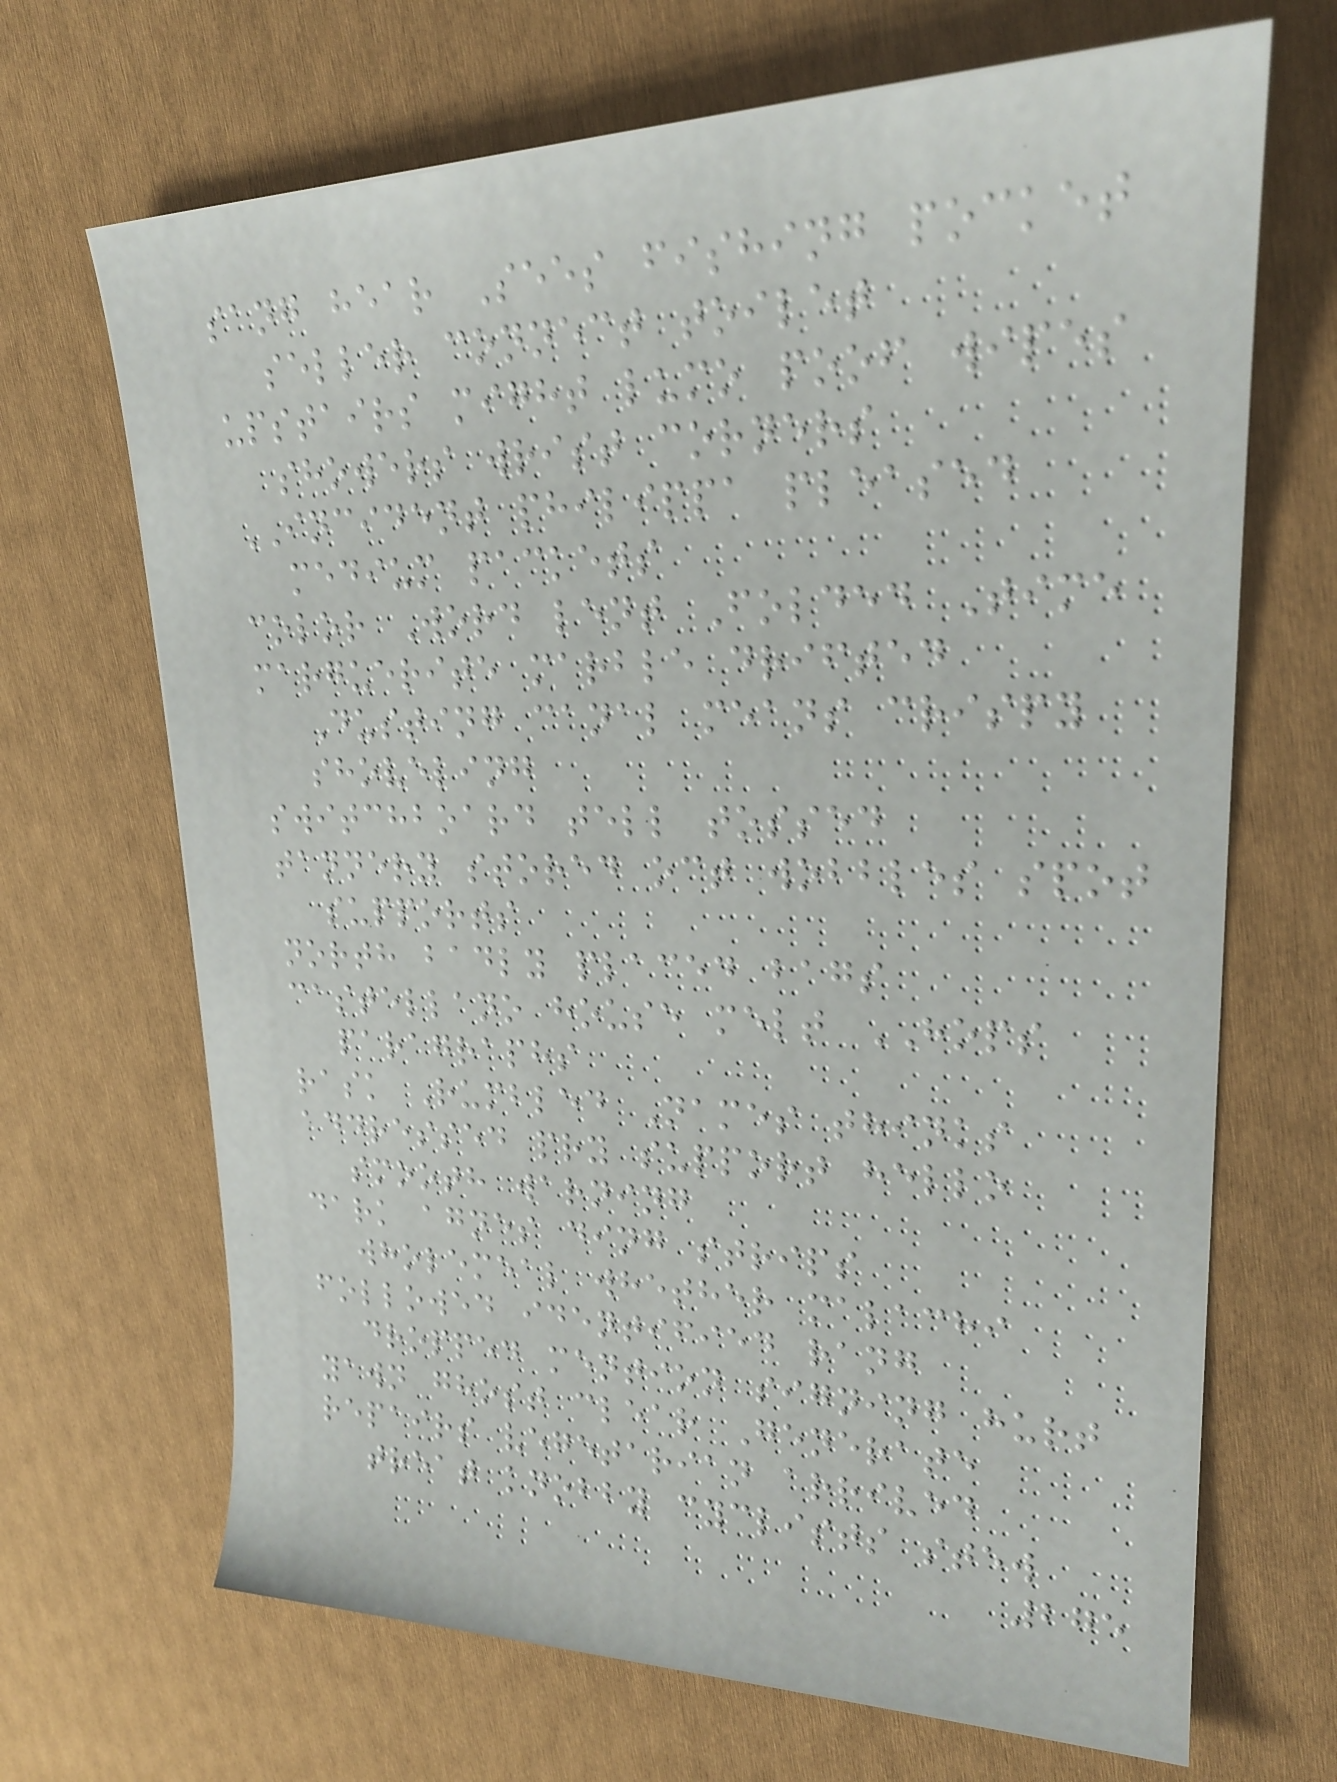sang hear Sees fishing pocket
seller connect toilet
upstairs might lumo poof wipes
showers wrist corners
INCIDENT philippa pleased
medium packets
color Word lent Folded Time
marguerite marble drifted
Dusting canal means crispy
shoveling
switchboard tell tossed
tannery stored oct wobbles spot
supports
north badly placed bags
castellano house melt HOPS
paragraphs
rask Rumbled Names thinks
addressed pry support hello
smooth warning
dark agnes ding strips
wholemeal whether malachi
followed identified rang
dropped mention signing hurt
yawn ghost clear Generate
repairs vegetarian arrived
treat knobby cyclists stew
275
